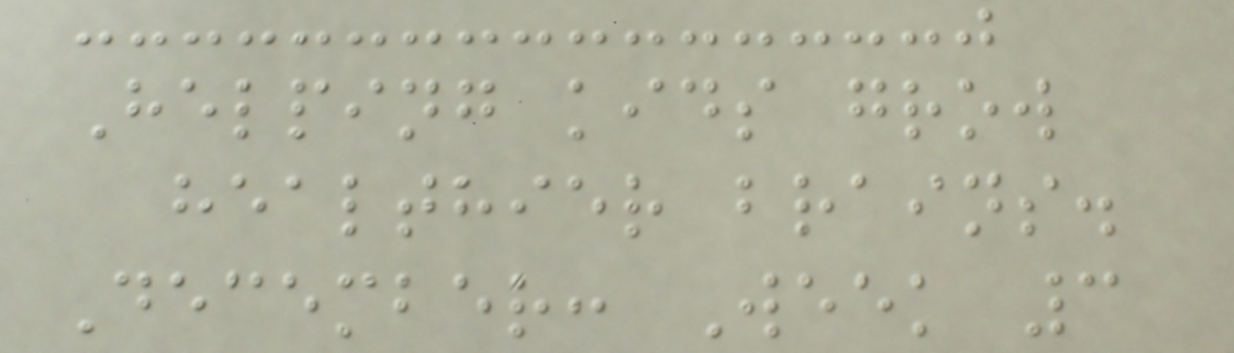Helping kids grow
healthier brains.
December: Week 3
